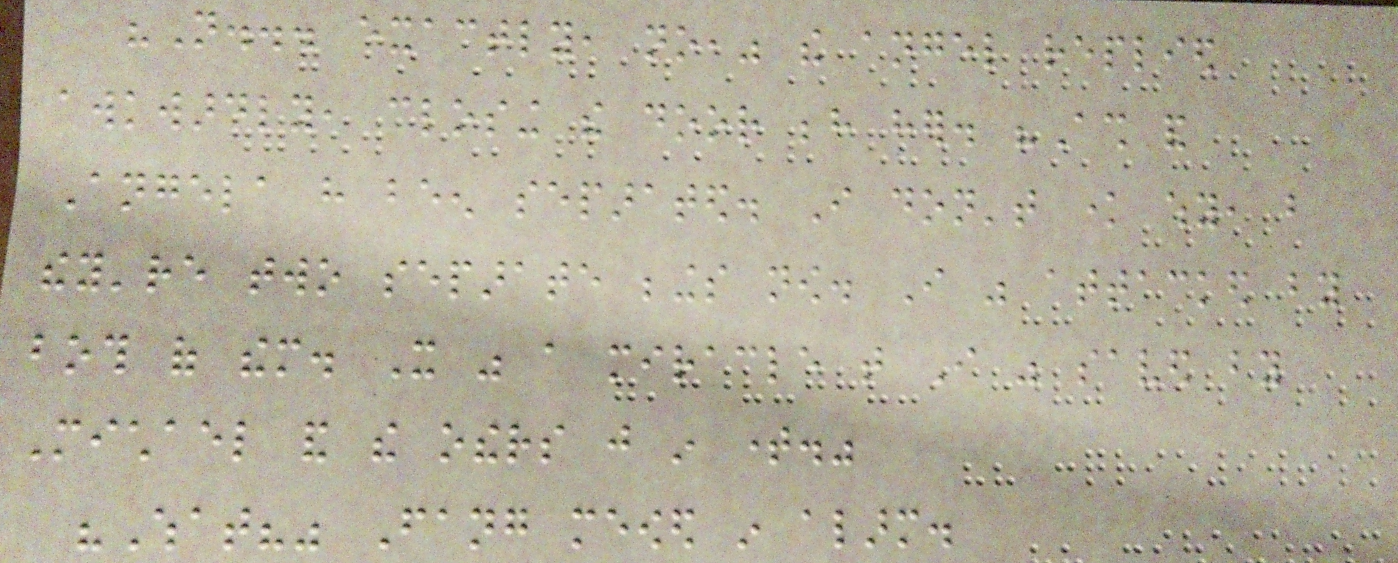"Not... exactly, no," the angel replied
awkwardly, closing the door behind her. "Ash and
Angela have been separated. I don't know why, but
they're two separate beings now. I was attacked by
both of them. It was a miracle that I was saved by
Michael and the others just in time."
"What?" Fang meowed in alarm.
